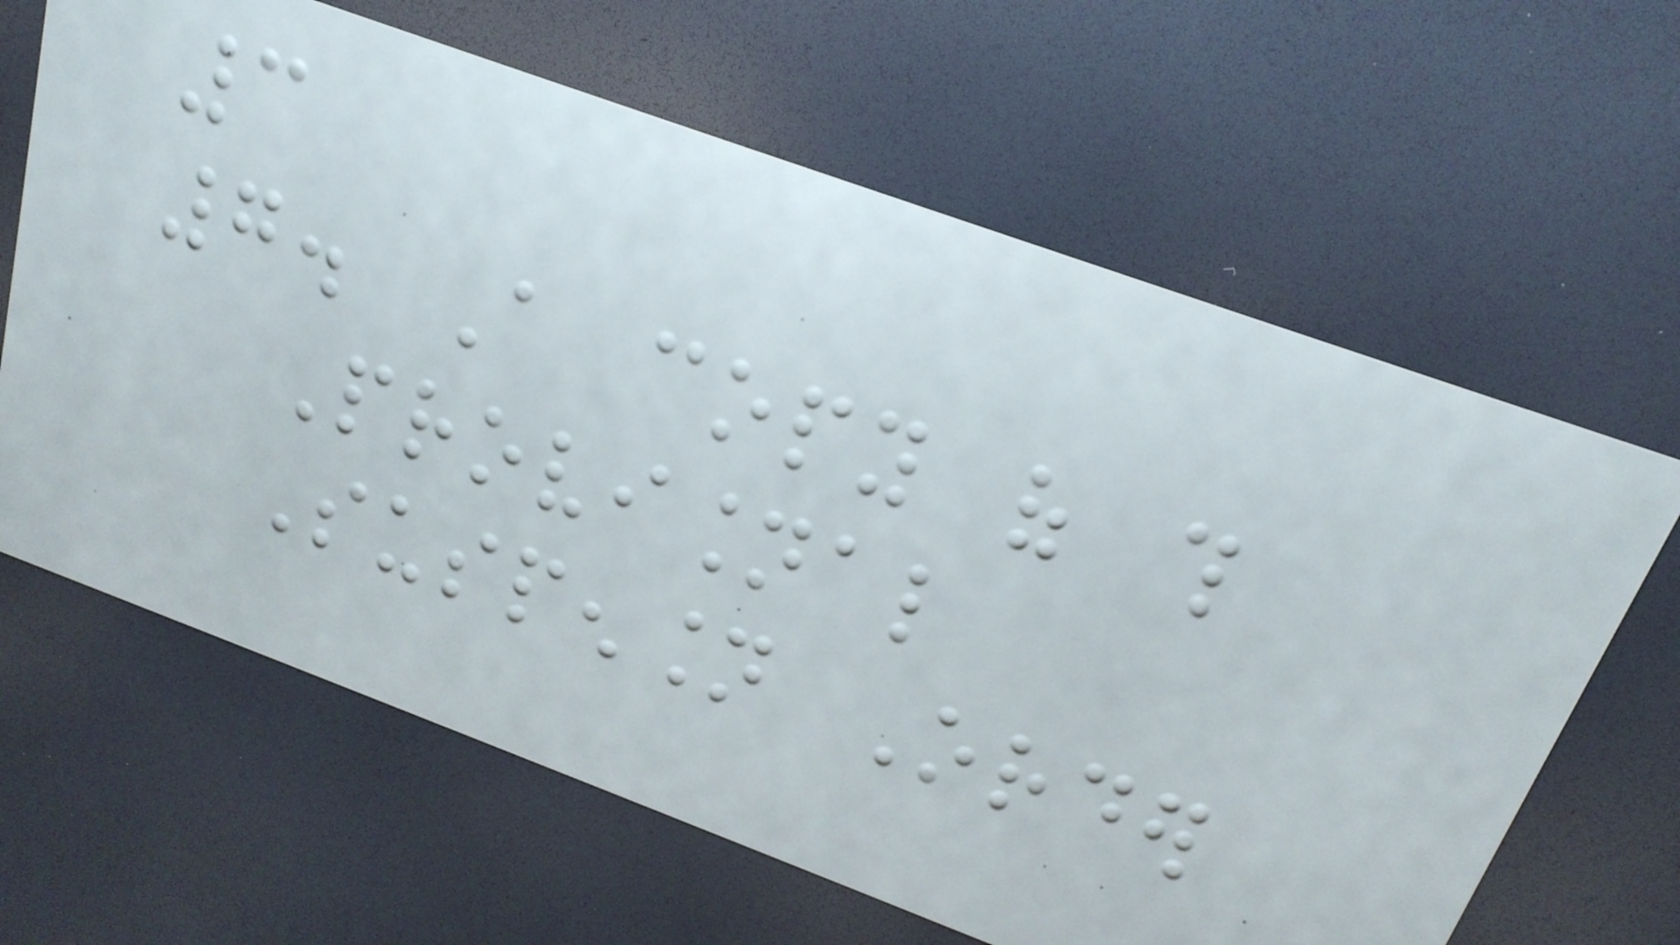3
7. A copy of this
Provisional
Suspension Order
